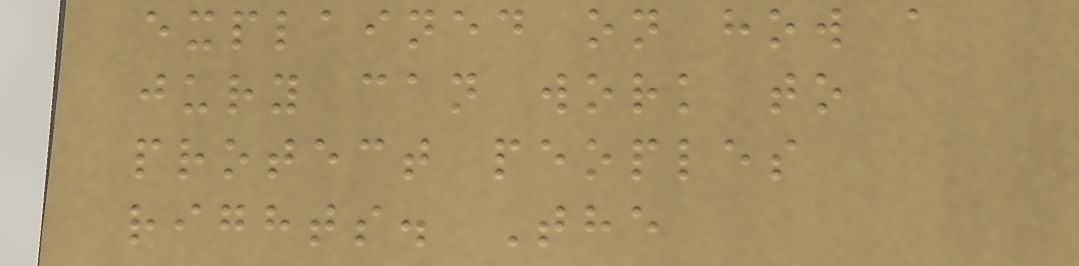explained on how a
jury can work to
protect peoples
rights. The
